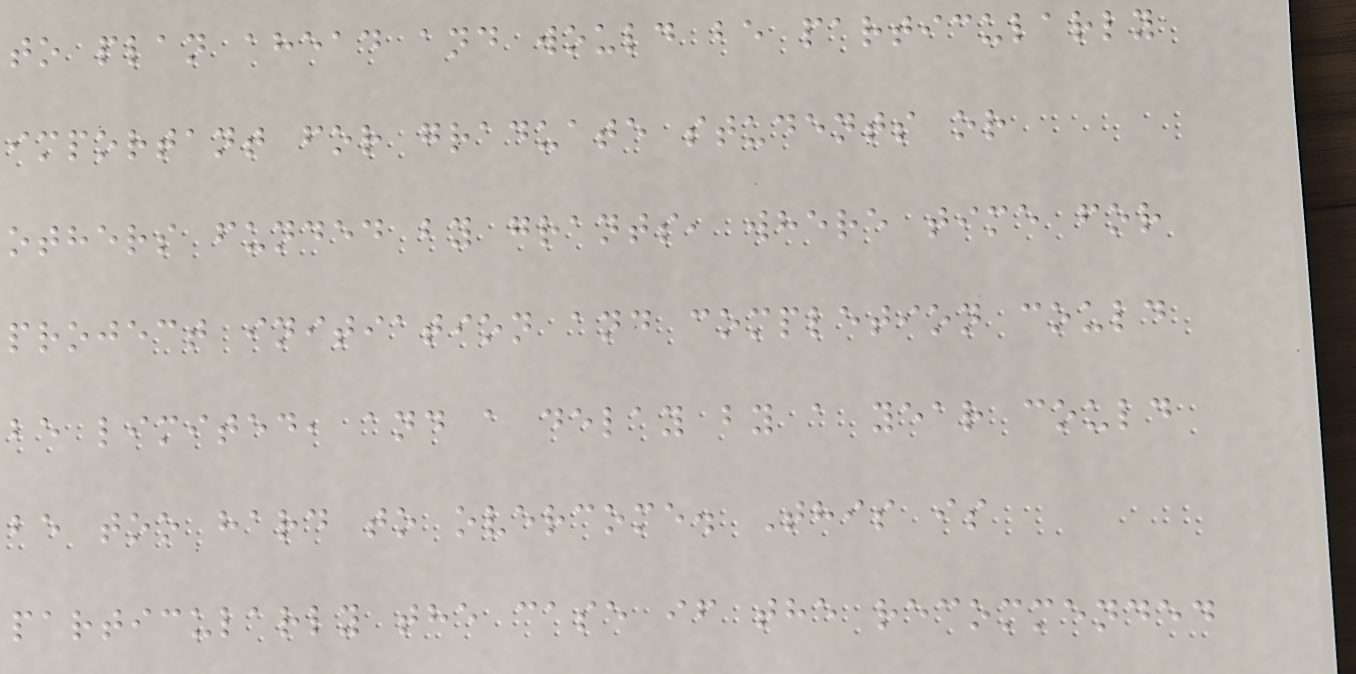to plan ahead and would be particularly
important for graduate students or
others funded by grants, where time for
project initiation and completion could
be limited, and a delay by a year could
be too hard to overcome. This is
particularly the case if the recommended
